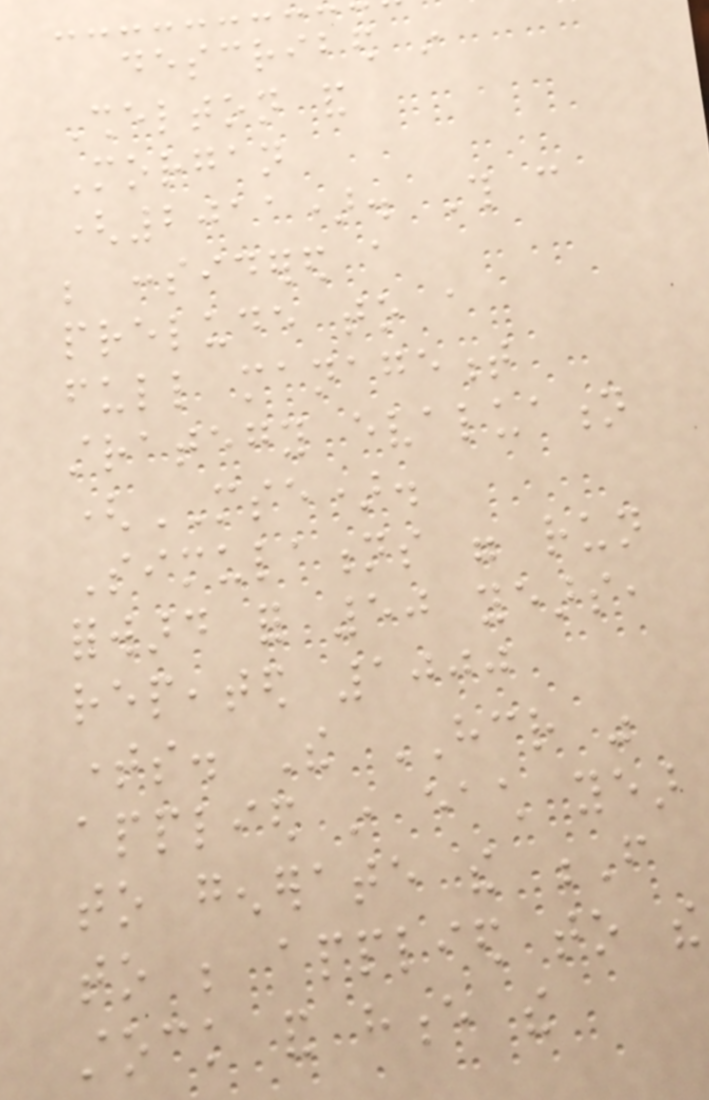described in
Shelton and
Morgan
(2011). This can
be considered a
prelude to a
full management
strategy evaluation
(MSE).
Simulations were run
forward for 50 years,
repeated 1000
times. The HCR was
applied in each year
to generate the F
to be applied to the
stock and hence the
